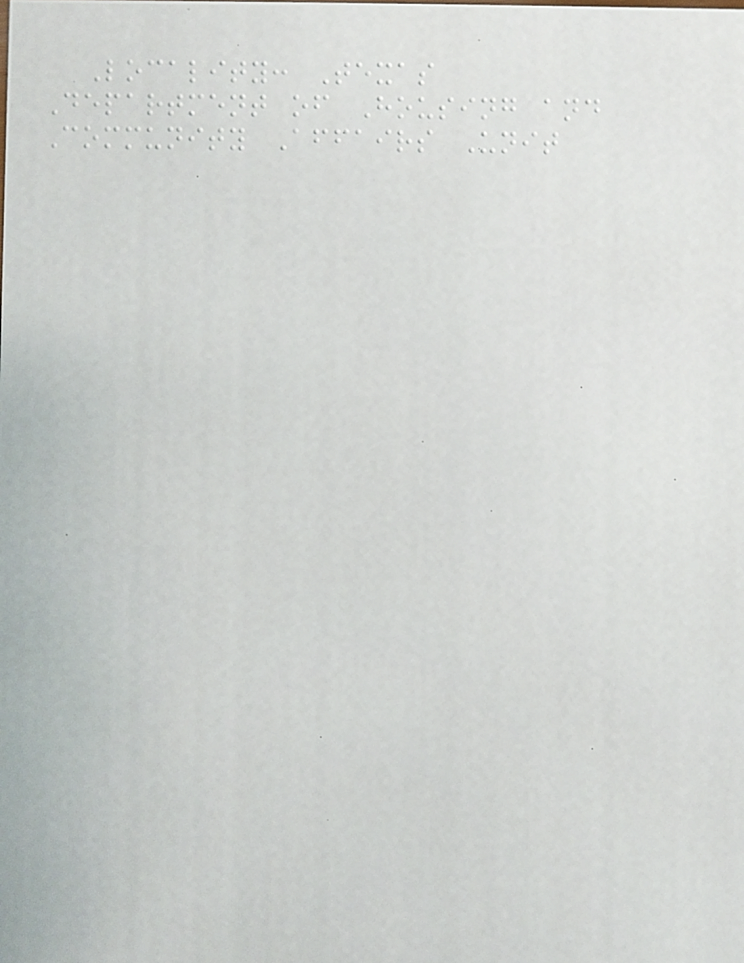Locality: Texas
Department of Housing and
Community Affairs Unit
